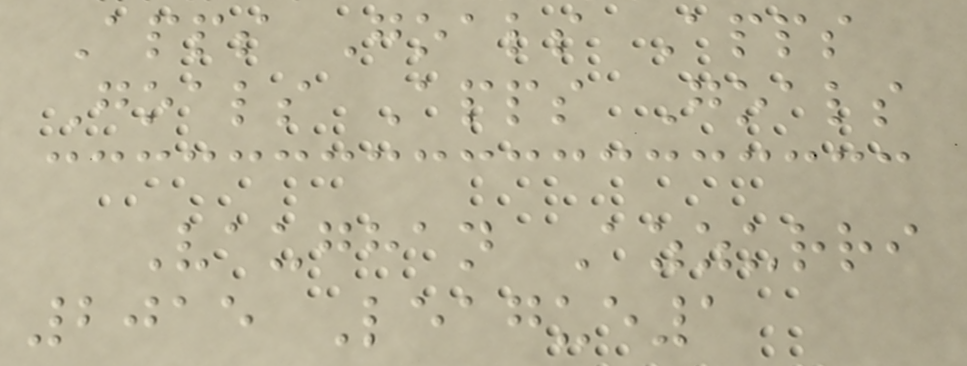Apps Goals Apps
Goals Apps Goals
Vaughan Azzurri
2015 League1
